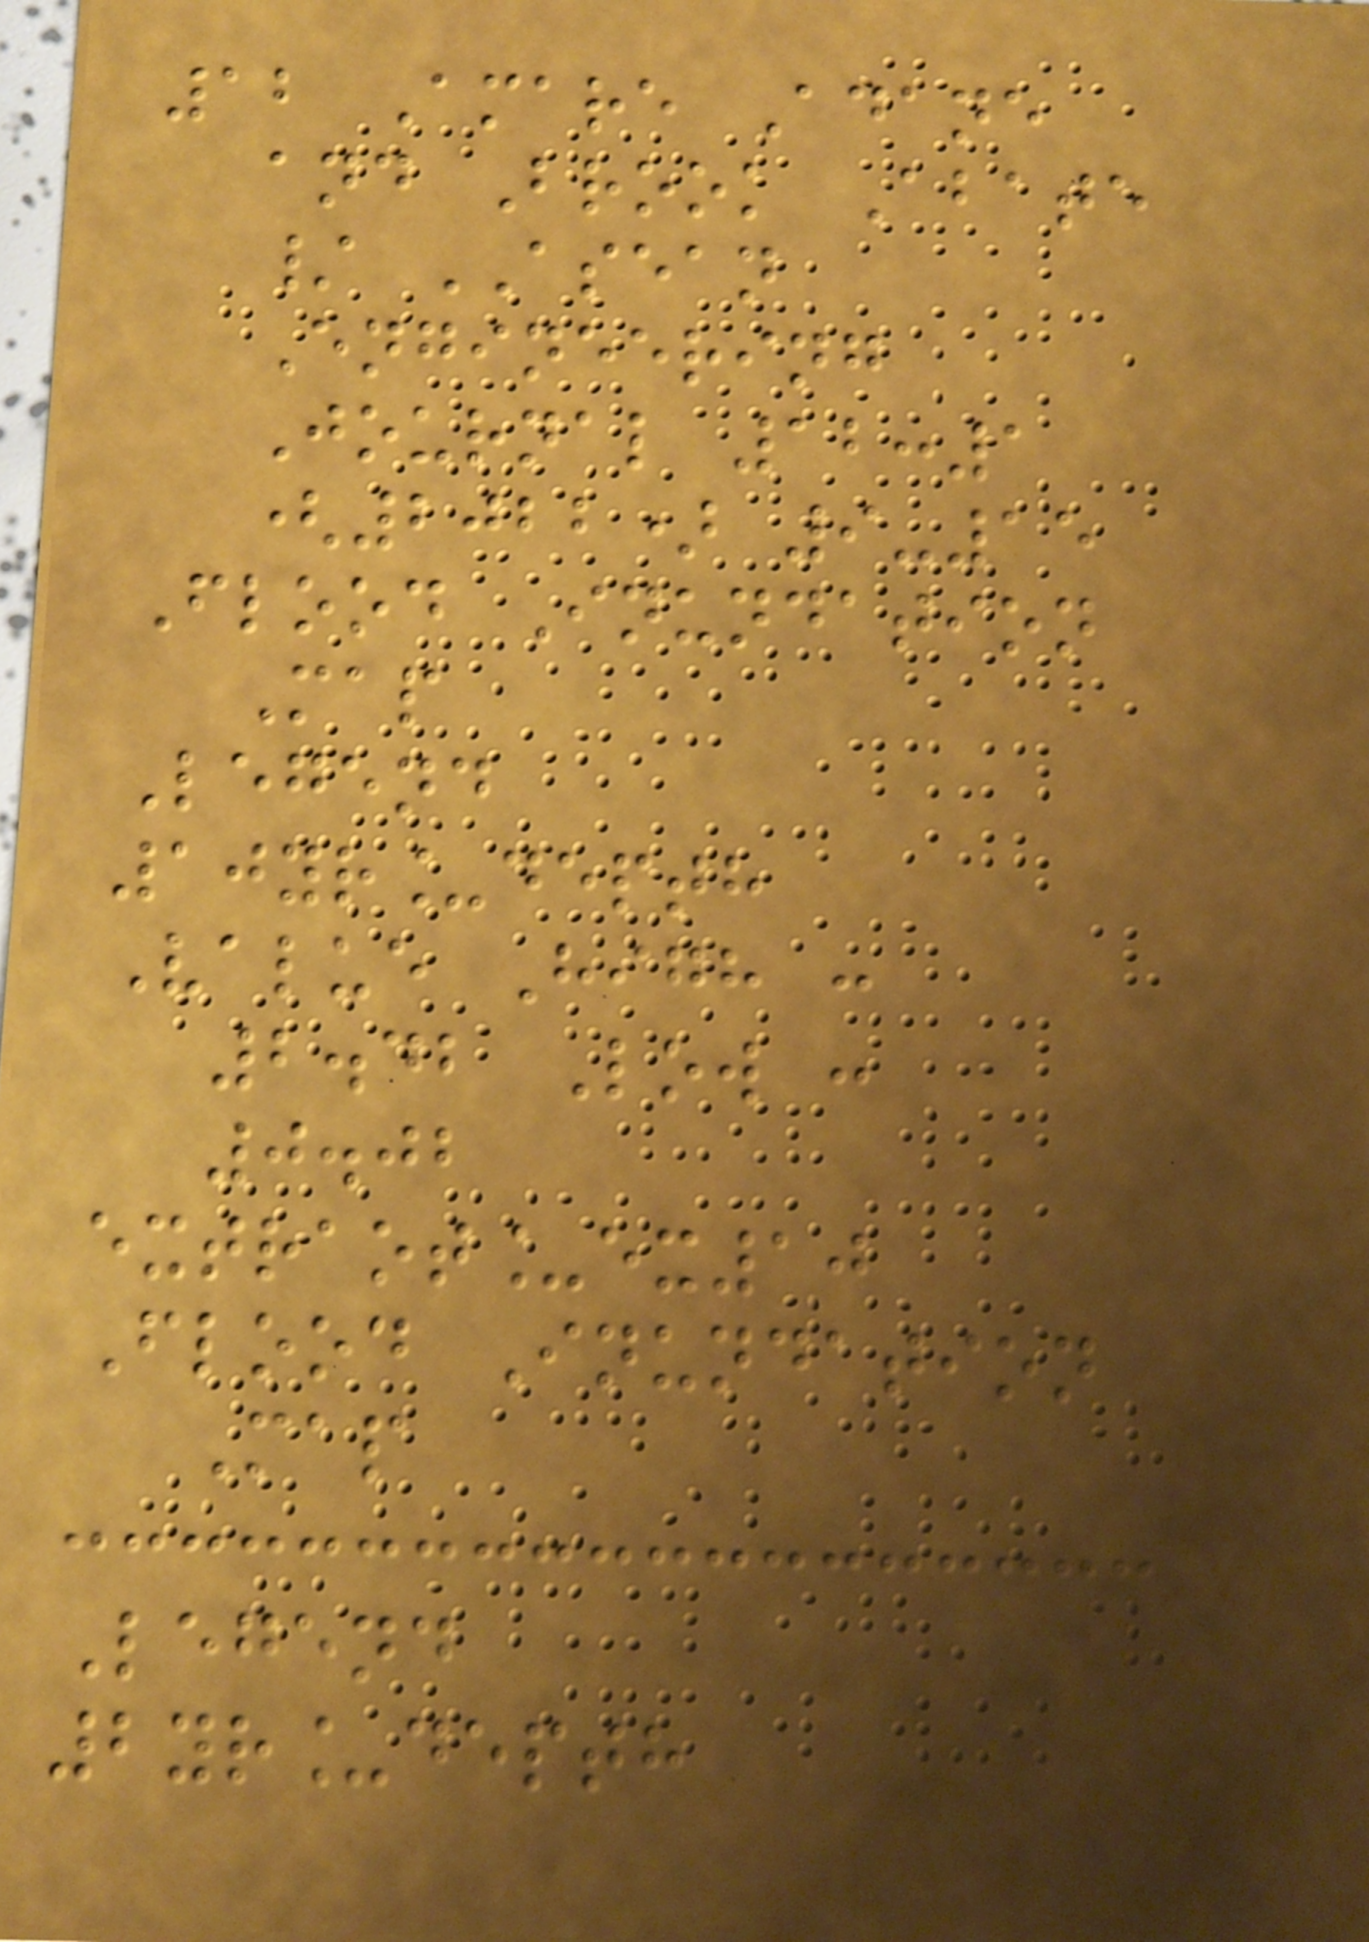12 Amare Adane
and Brook Abate
/ ASEAN
Engineering
Journal 12:1
(2022) 9-15
Flood Inundation
Map
Legend
10yr_depth
Value High :
2.42 Low :
0.02
extraot_ex10
Flood Inundation
Map
Legend
2yr_depth
